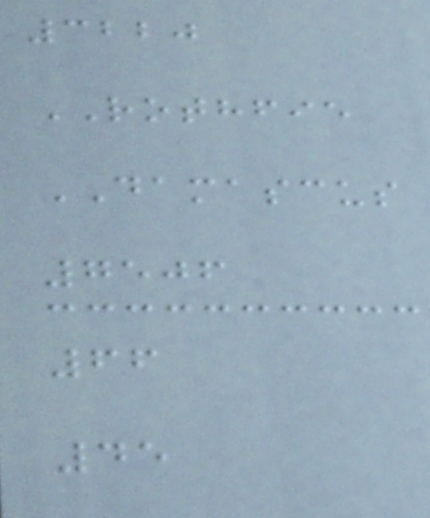3220
ROTHFIE
DAMASCUS
7506
66
45
